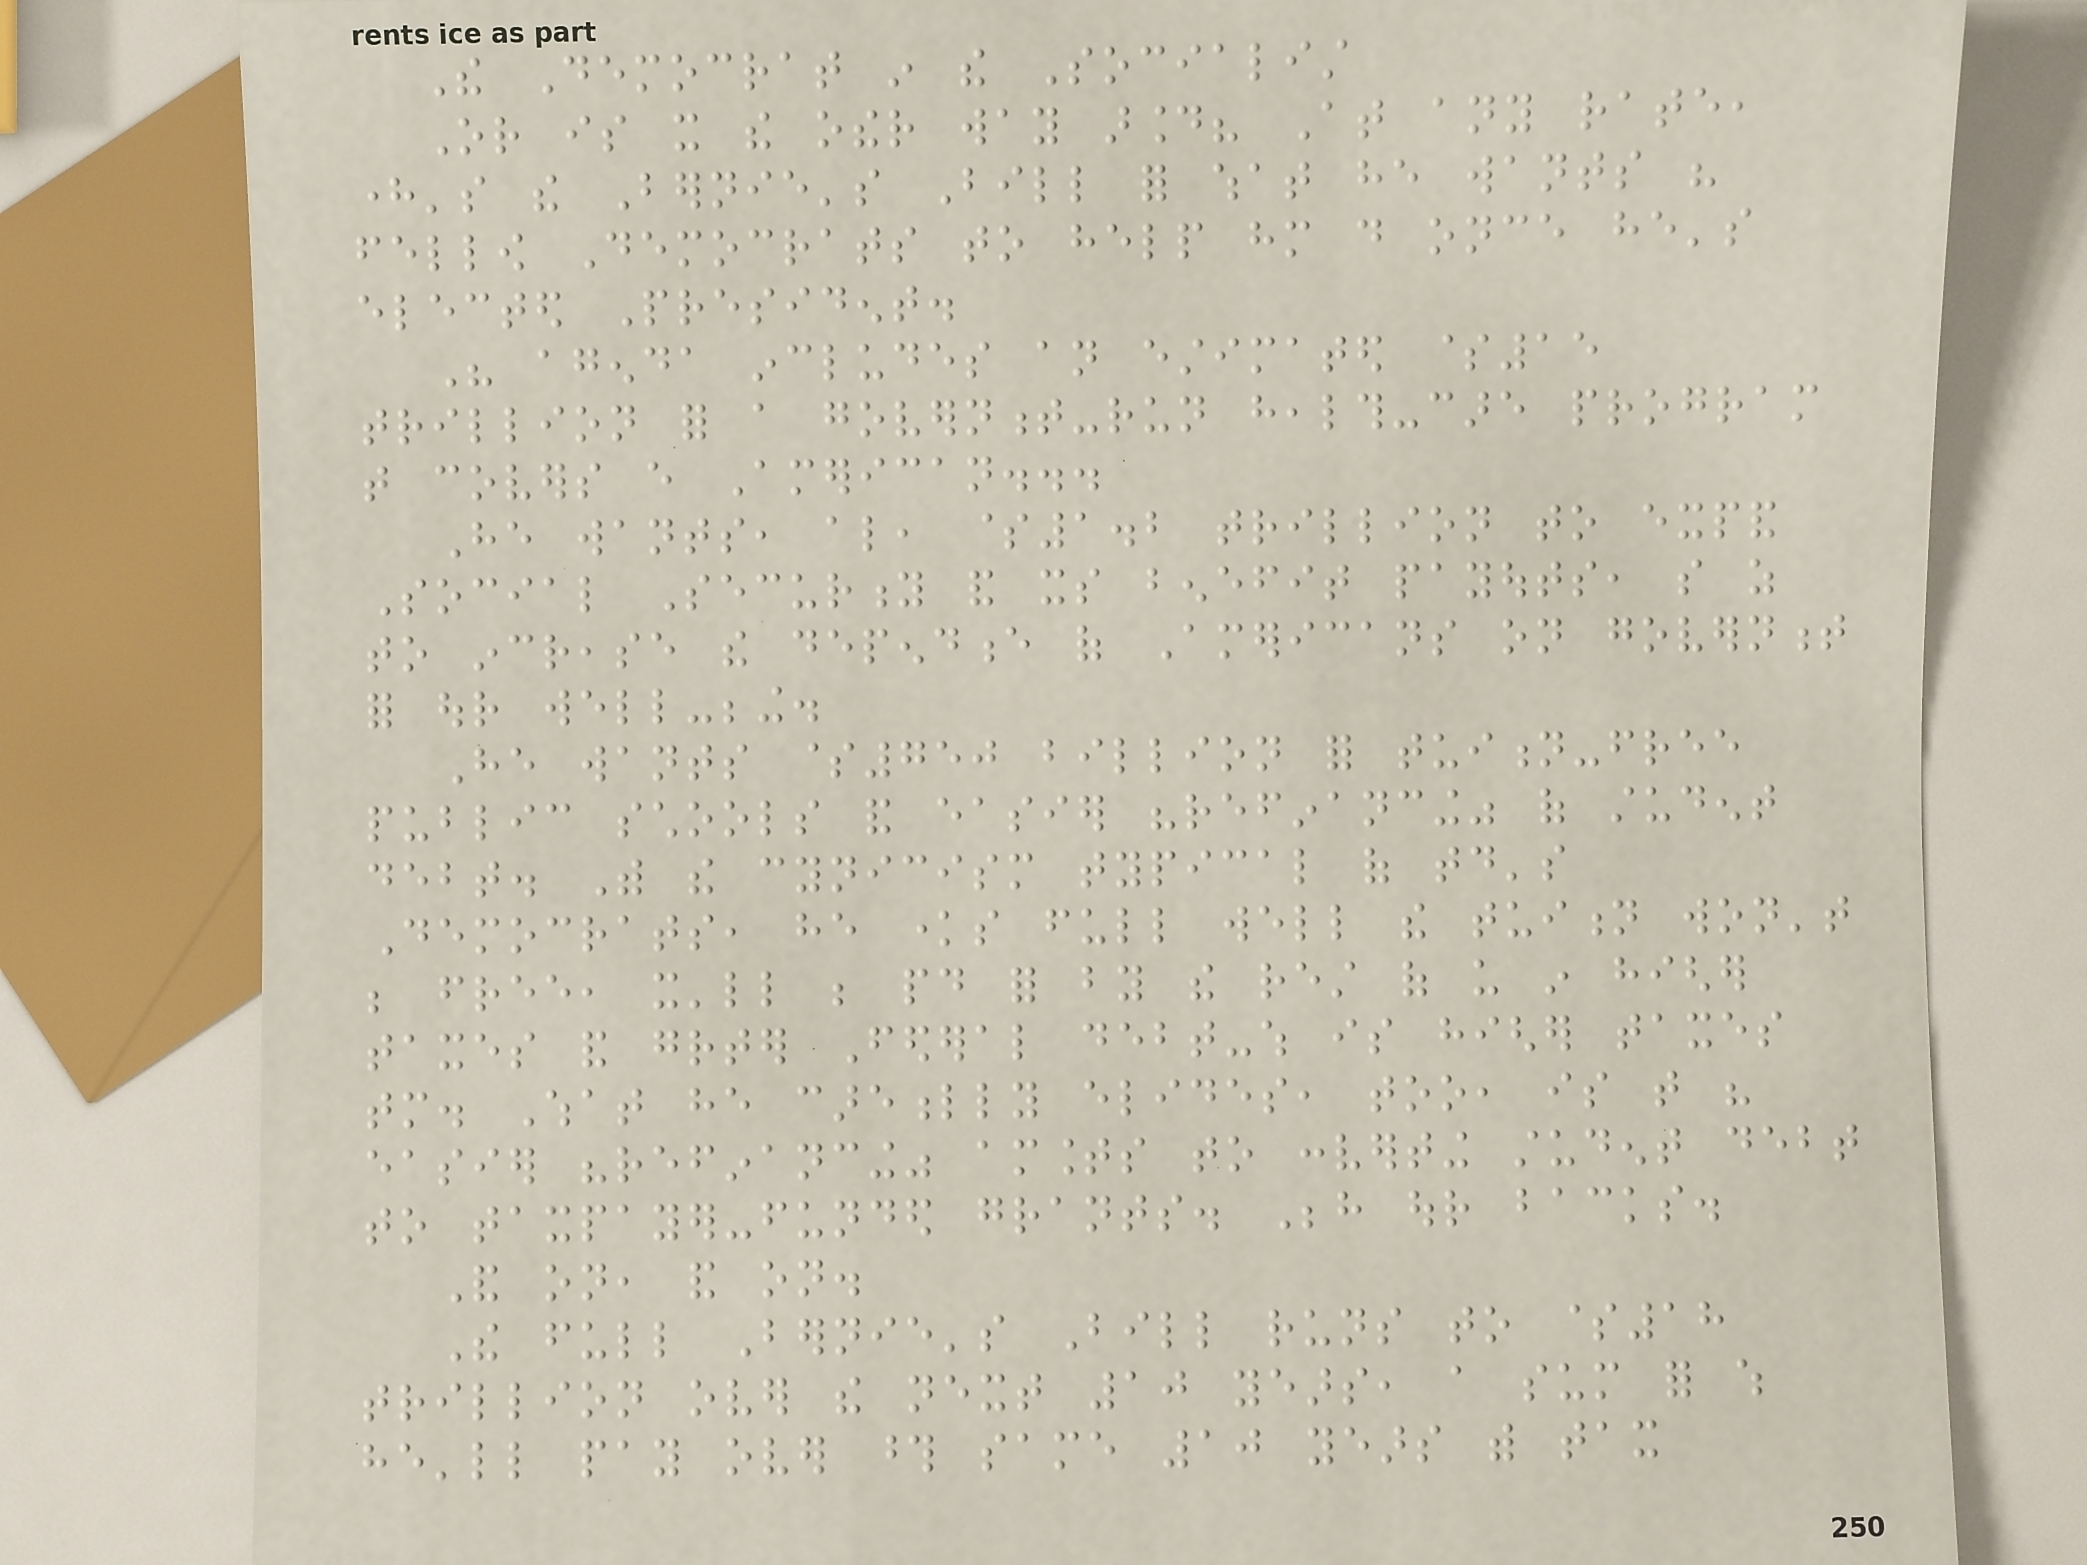The Democrat in the Socialist
Or is it the other way around? At any rate,
here's the Bernie's Bill for what he wants his
fellow Democrats to help him do once he's
elected President.
His agenda includes an estimated $15
trillion for a government-run health-care program
that covers every American...
He wants, also, $1.2 trillion to expand
Social Security and its benefit payouts, so as
to increase the dependence of Americans on government
for our well-being.
He wants $750 billion for tuition-free
public schools and easier "refinancing" of student
debt. With the cynicism typical of today's
Democrats, he knows full well the tuition won't
be free, it'll be paid for by the rest of us in higher
taxes and greater Federal debt-which is higher taxes
tomorrow. What he carefully elides, too, is that his
easier "refinancing" amounts to converting student debt
to taxpayer-funded grants. Behind our backs.
And on, and on.
The full Bernie's Bill runs to $18
trillion over the next 10 years, a sum for which
he'll pay over those same 10 years with tax
